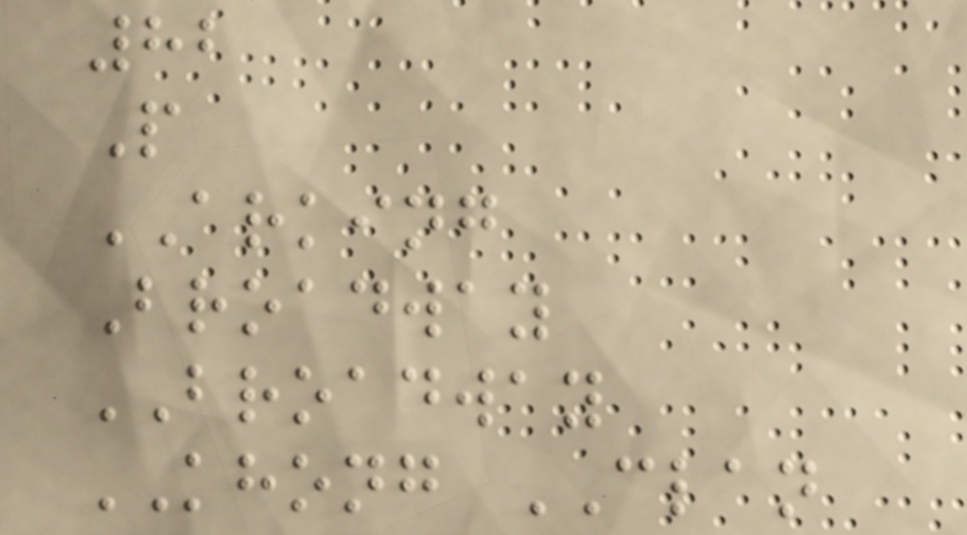82
P
ARKING
Broadway
BROADWAY
KHONG CLAN
